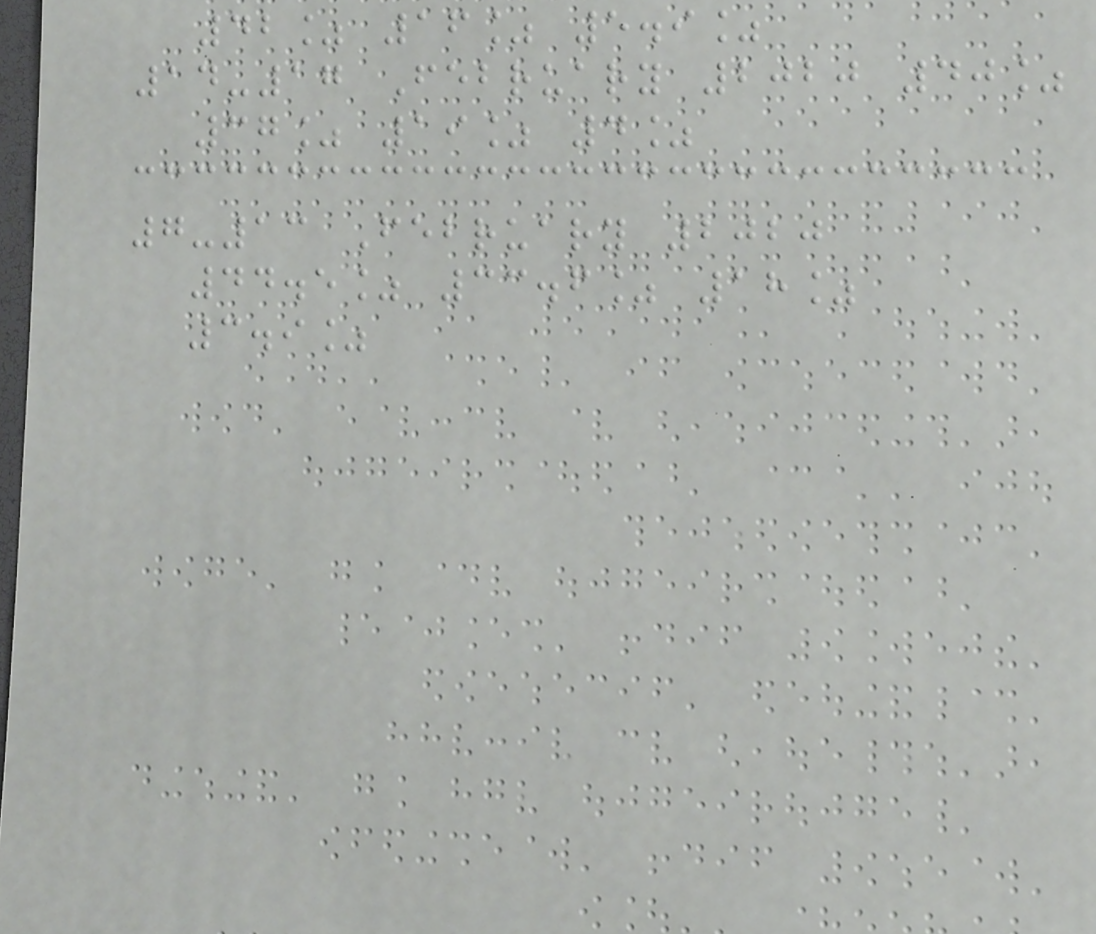42% 16% 5.9%
14-17 February 2020 40%
37% 19% 4%
7-13 February 2020
44.5% 33.6% 18%
3.9%
